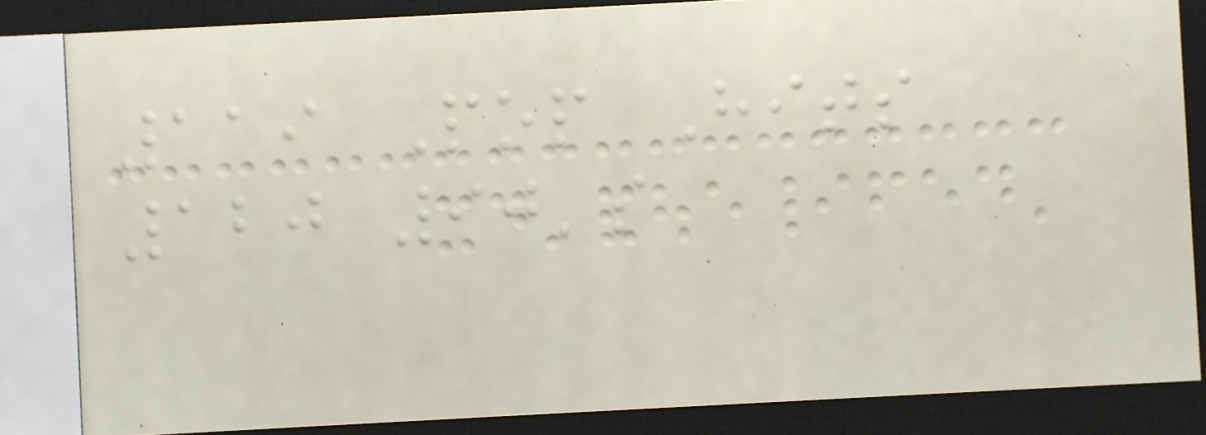119 Pop Hits
120 90's
